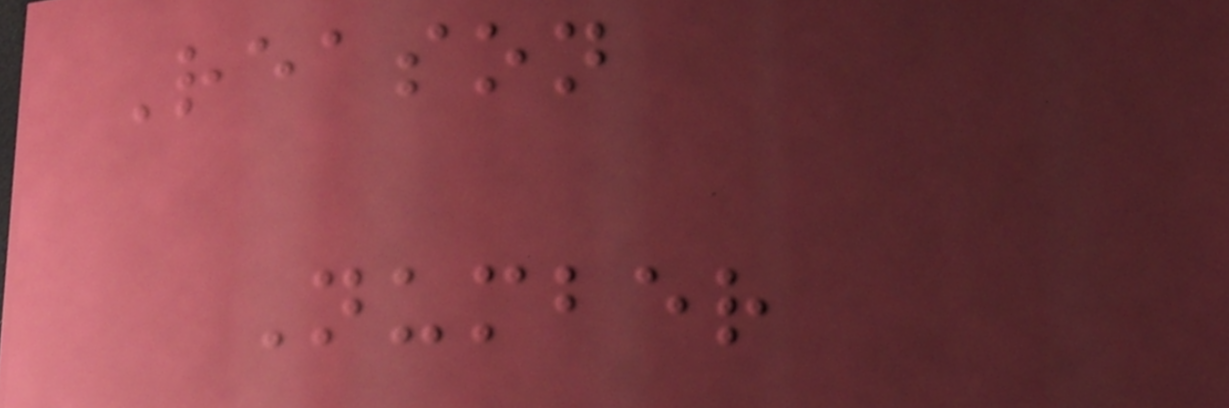Reason
Number
